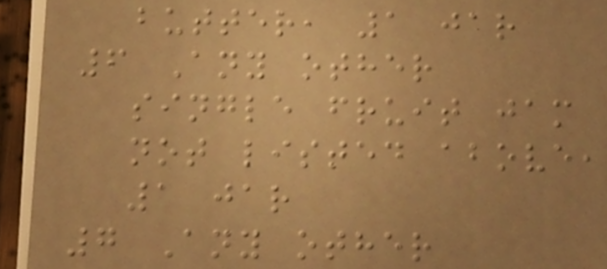butter, 1 jar
6 Any other
single fruit jam
not listed above,
1 jar
7 Any other
